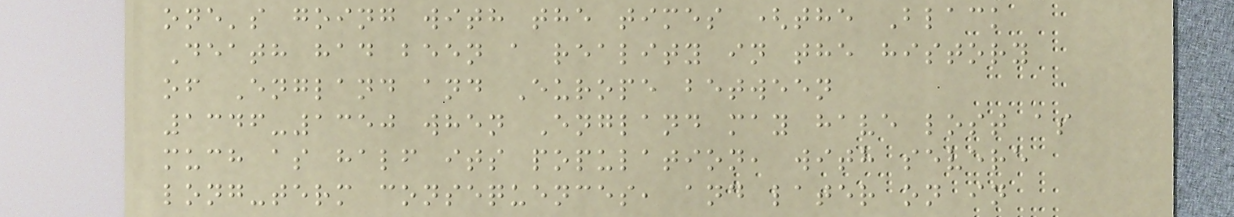one's going with the times (the Black
Death had been a reality in the history
of England and Europe between
1346-1350 when England may have lost as
much as half its population, with severe
long-term consequences, and later on in
